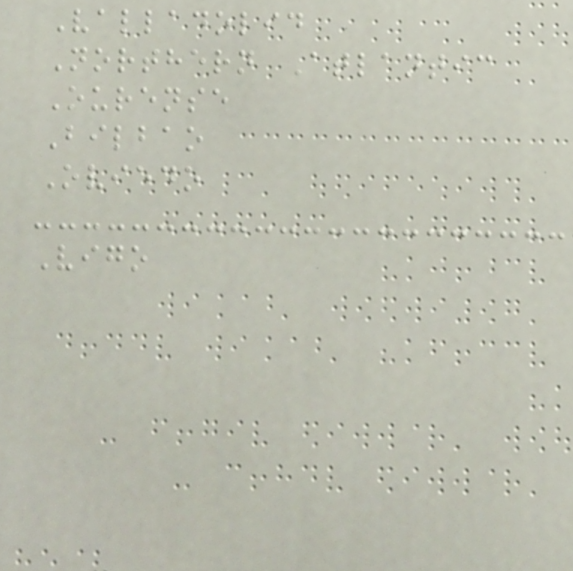Valladolid
Northern Atlantic
Ourense
Bilbao
Oviedo
Vigo
